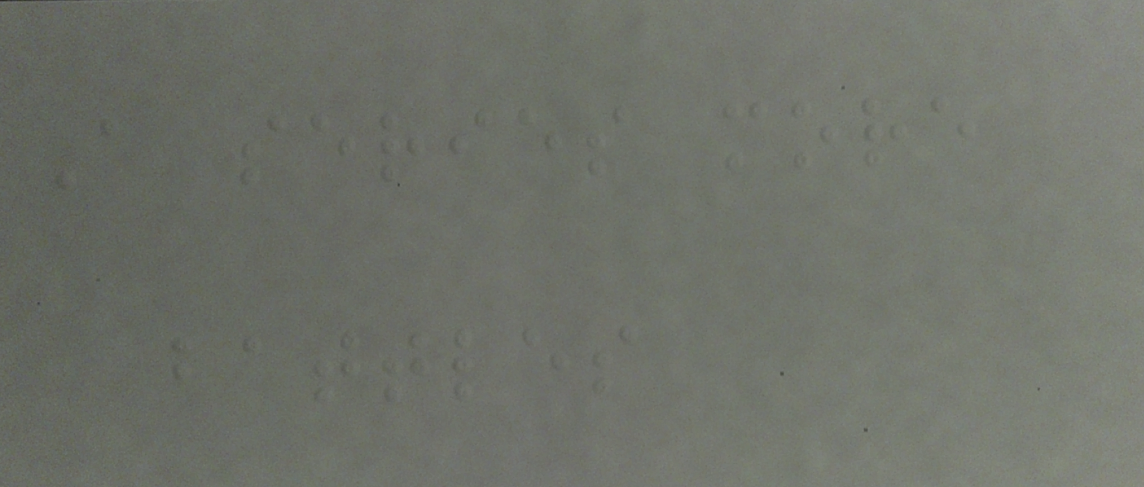A series more
battles
